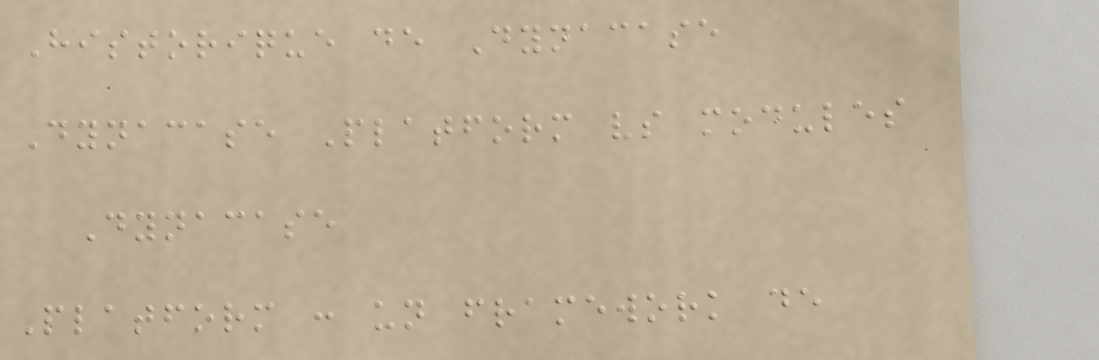Historique de Dynacase
Dynacase Platform vs modules
Dynacase
Platform : un framework de
